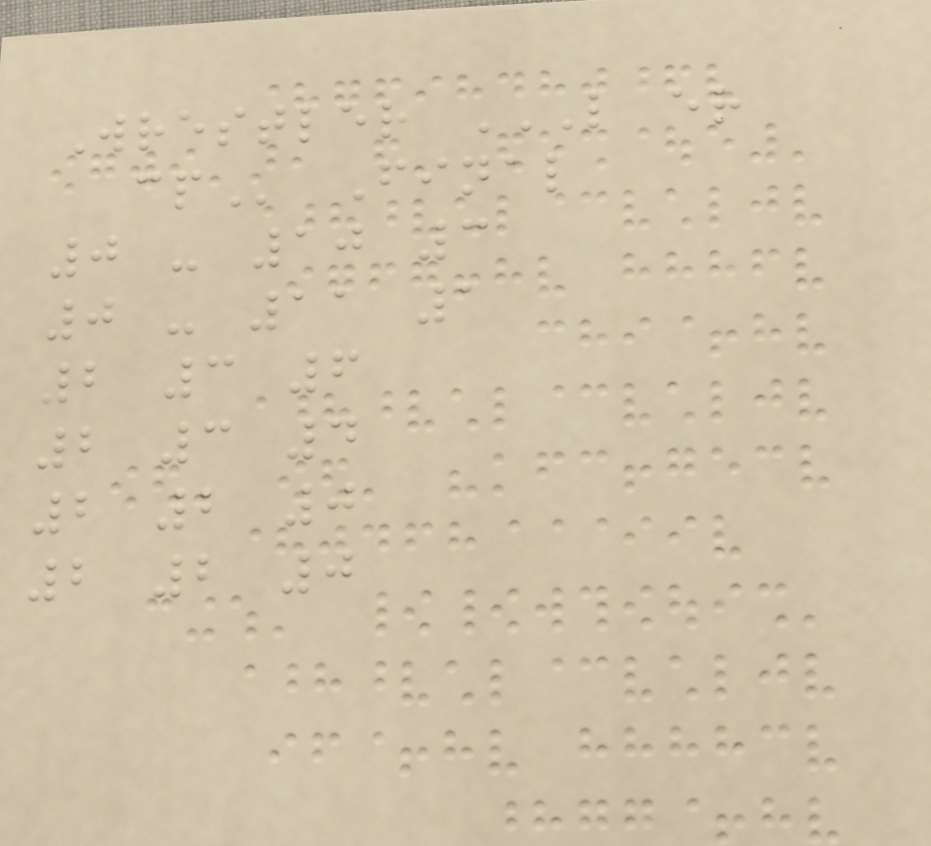Wrestler L ER
CP Final
0 - 10 3
0 - 11 1
2 3 6
2 3 4
2 2 0
2 2 0
